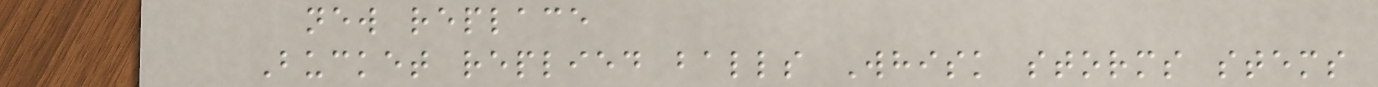new replace
Bucket replied balls Whisk storms stems
